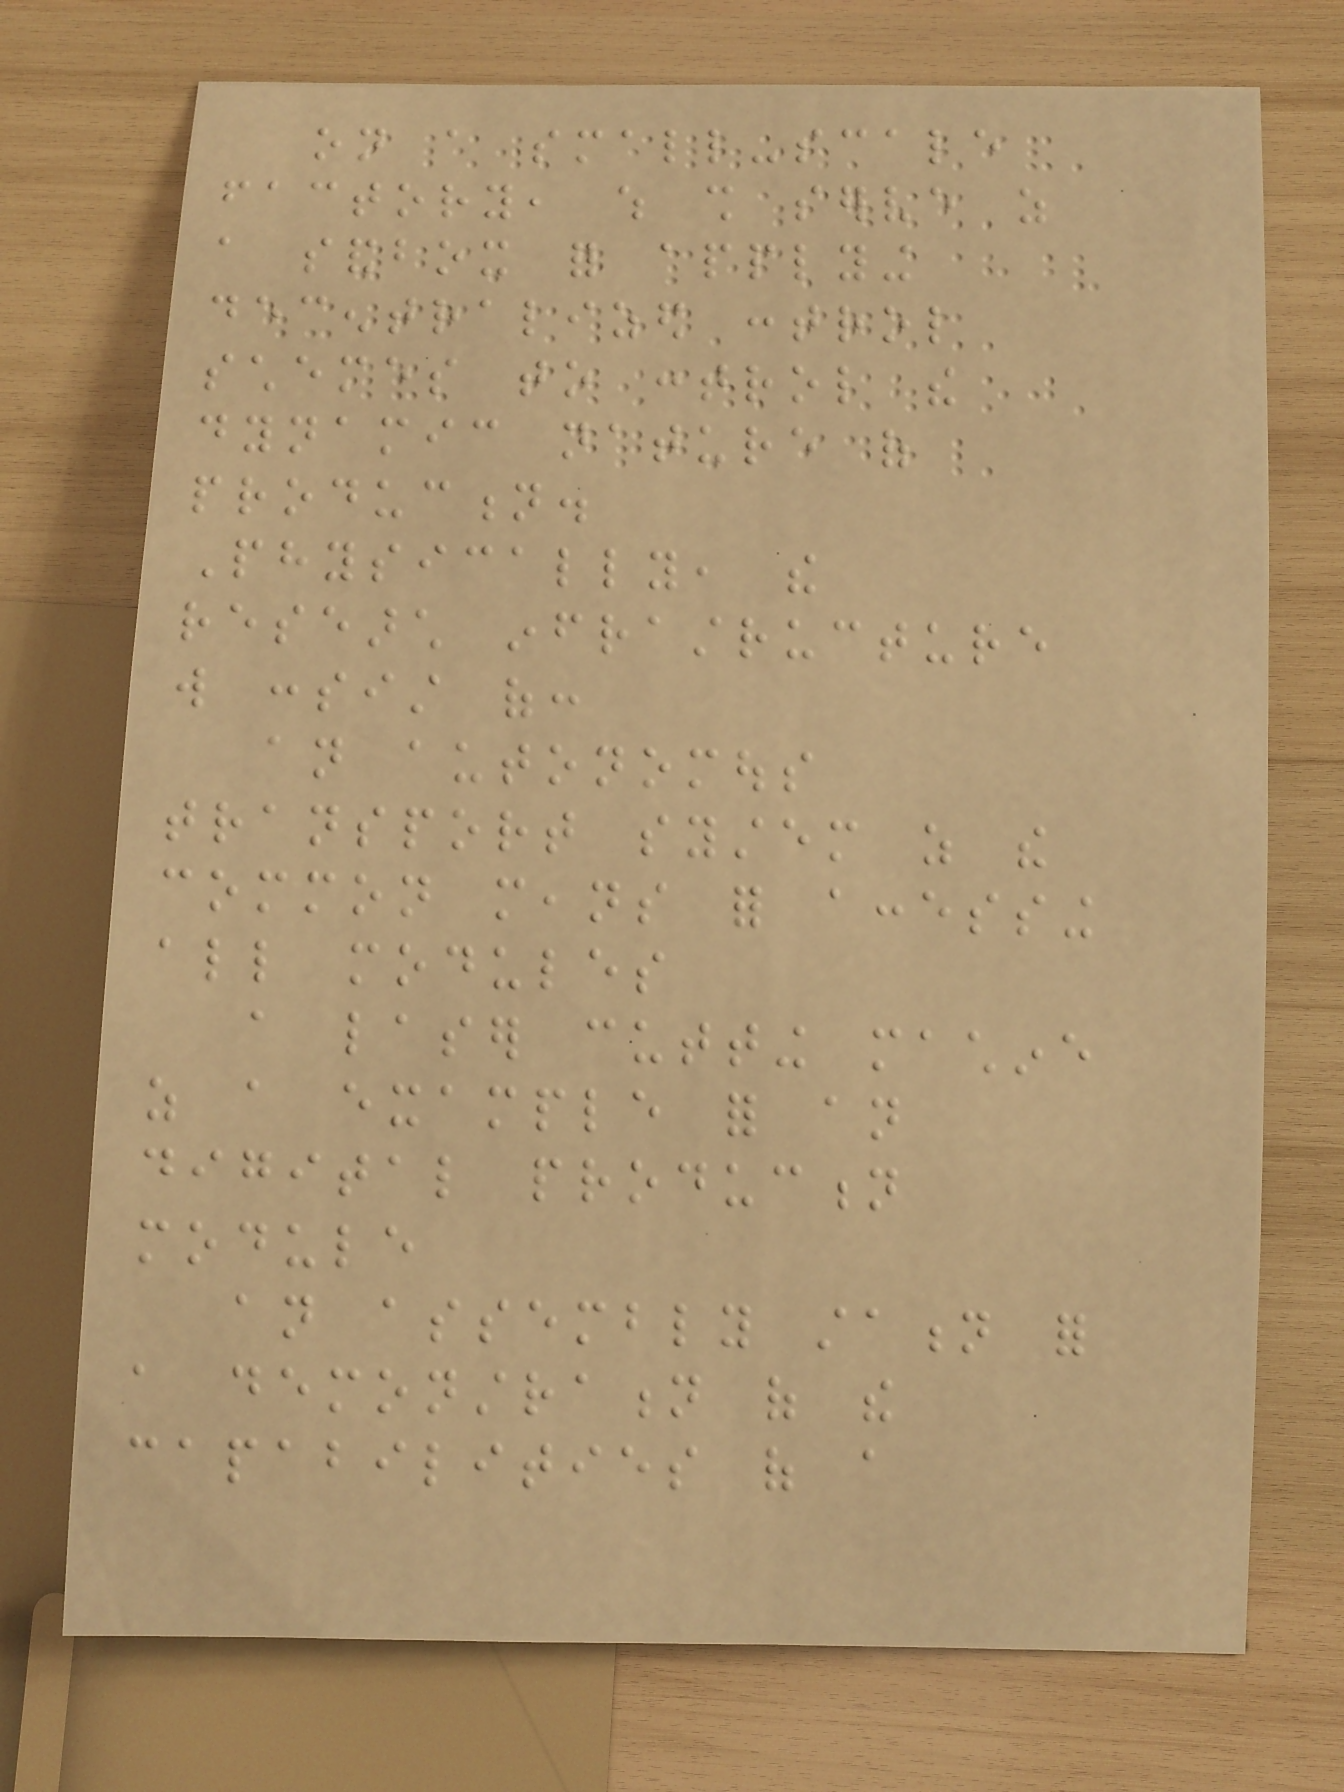on a small-scale
factory, which shall serve as
a sandbox for applying
decentralized control
schemes to control the
dynamic nature of
production.
Physically, the
research infrastructure
will consist of:
an autonomous
transport system as the
common means for accessing
all modules
a laser cutting machine
as a example for an
digital production
module
an assembly station for
a demonstration of the
capabilities of a
